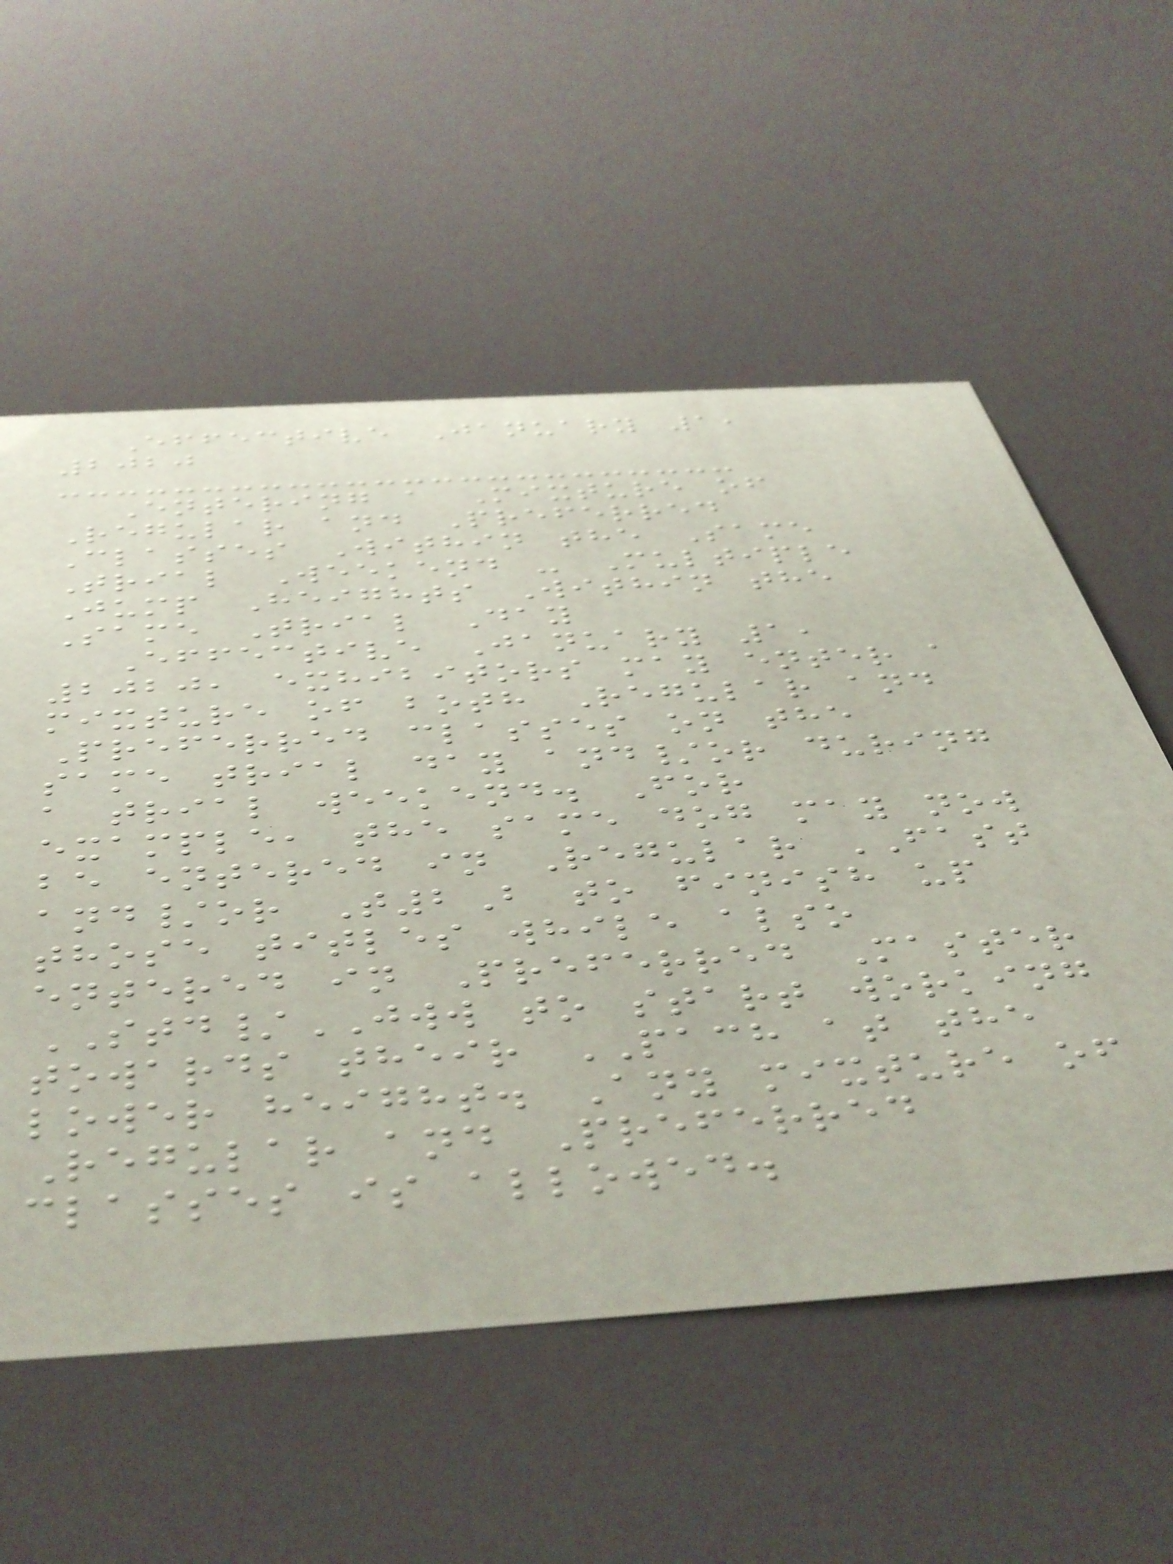Effective January 1,
2020
Entering a Mixture of
Regular and Preferred
Classes Within the Same
Trial Weekend - Multiple
Jump Heights Within the
Same Trial Day
Effective January 1,
2020, exhibitors may enter a
mixture of both Regular and
Preferred classes on the
same trial day and/or during
a trial weekend. For
example, the same dog may now
be entered in Regular FAST
and/or T2B to finish up
those titles while also
entered in Preferred Master
STD/JWW to start working
towards their PACH at the
lower height. Any mixture of
Regular and Preferred
classes is allowed.
